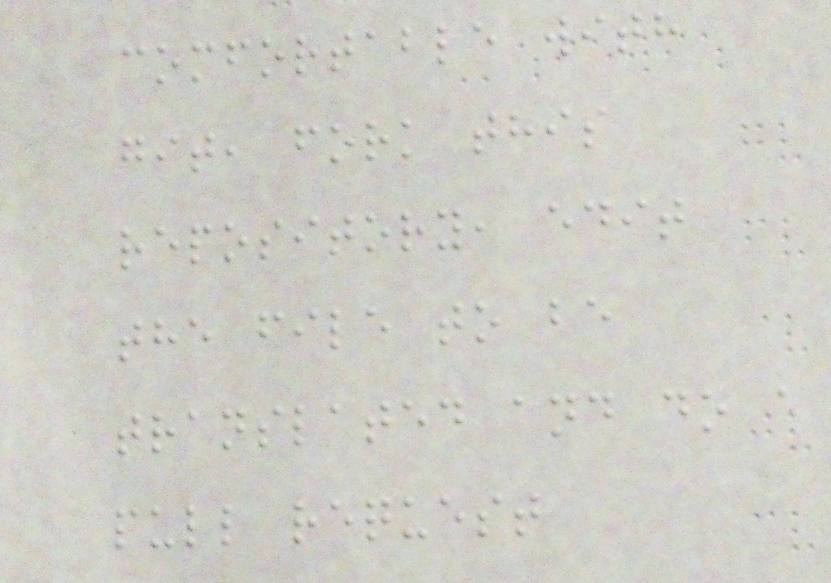comfortable with
git, fork this
repository, edit
the file to be
translated and do a
pull request
